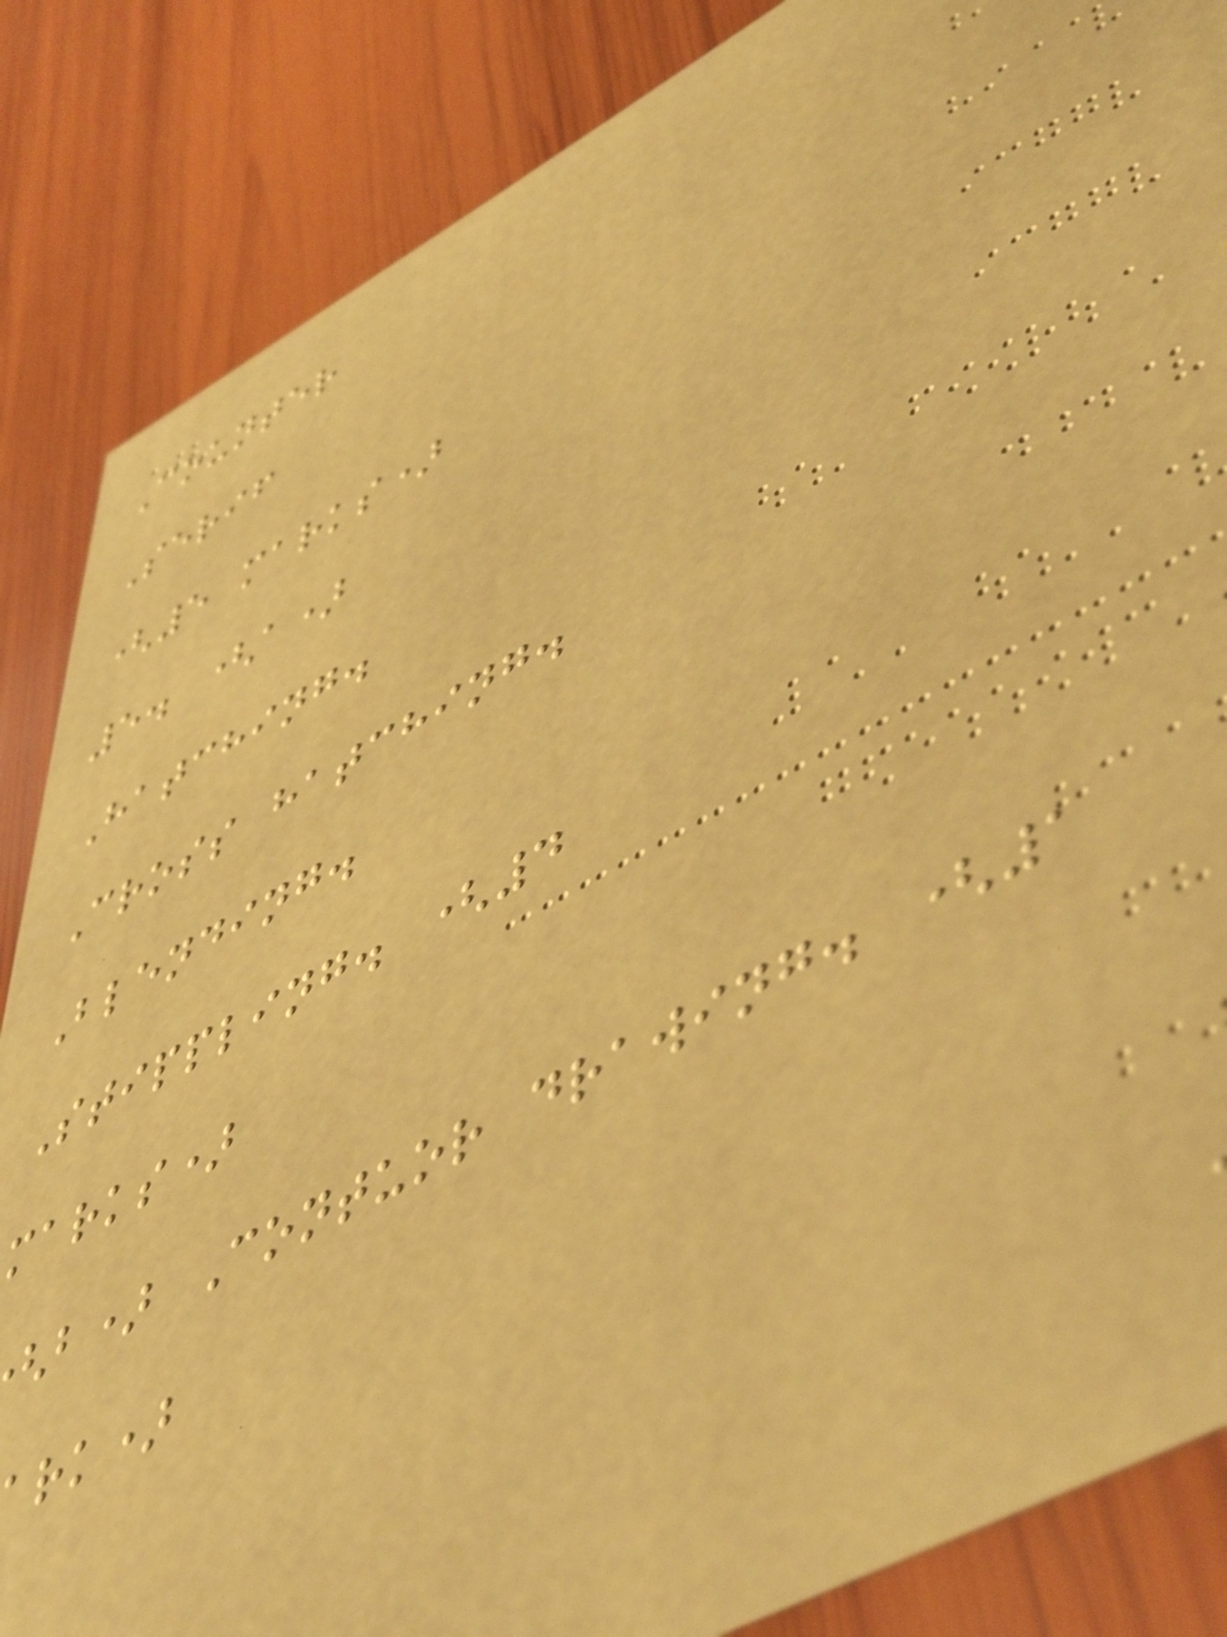Counter
Serif
(5 marks)
5. (a)
Hatching.
Cross hatching.
Blending.
Stippling. (4
marks)
b) Contuor drawing. (1
rk)
